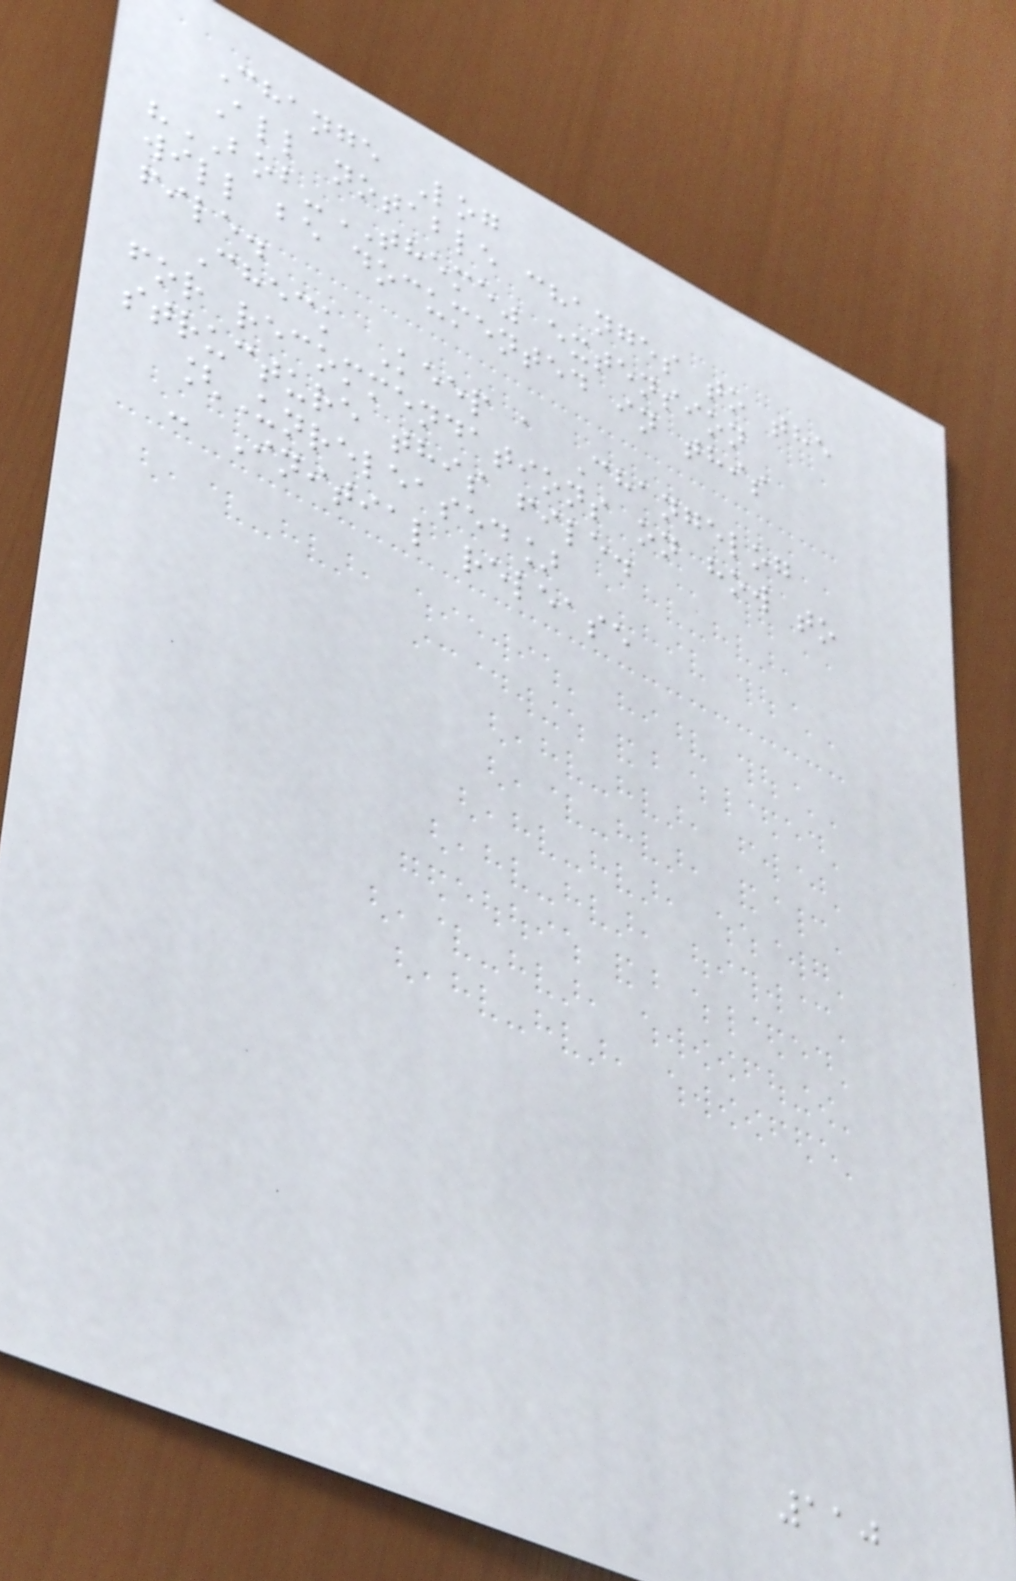Change Log
All notable changes to the
"BOB-THEME" extension
will be documented in this
file.
Check Keep a Changelog
for recommendations on how to
structure this file.
[Unreleased]
- Initial release
110
